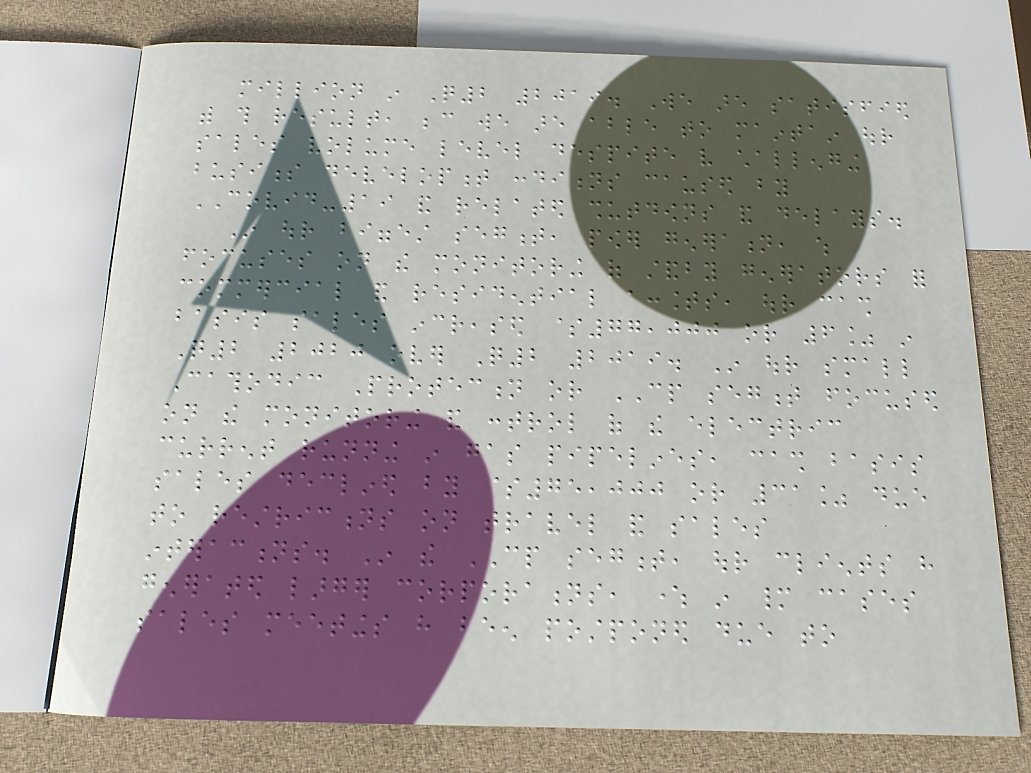million in Q2 2019. We are satisfied
with this result, because we are able to maintain our
sales volume level despite very challenging
business development conditions caused by
COVID-19 and related shutdowns and delays.
In our biggest segment, power generation, which
focuses on the monitoring of standby generators for
commercial and residential accounts, our cash
basis sales increased $77,000 or 6% in
Q2 2020 over Q2 2019. In our small
Cathodic Protection or CP segment focused
on the monitoring and control of the electric
current running in gas pipelines, cash basis
sales declined by $75,000 or 31% due
to restrictions on travel and sales
interactions. In the CP segment, our clients have
generated larger corporations, where in many cases
sales meetings have been postponed due to
